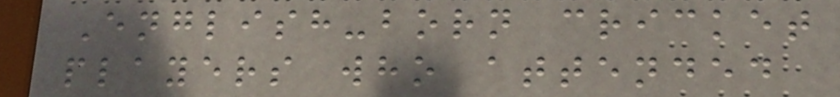English-born cricket
players who attended
